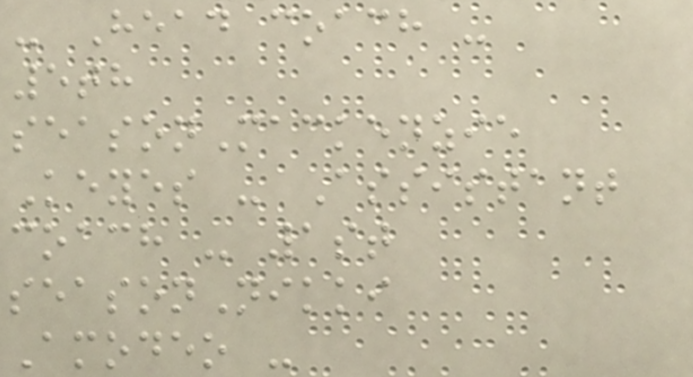- Head coach -
5th
seasonMackenzie
Keyes - Assistant
coach - 1st
seasonNikki
Amodeo -
